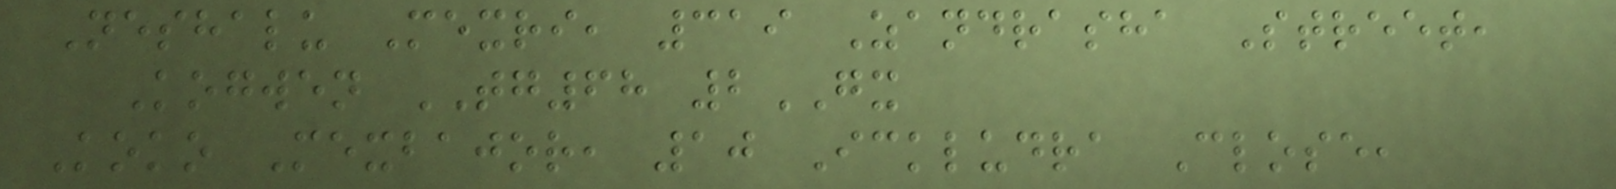Neshalu Mexri, 319 Zandrasha Street,
Kogwen TG68 2GX
Koko Mexbajor, 10 Ickludra Close,
